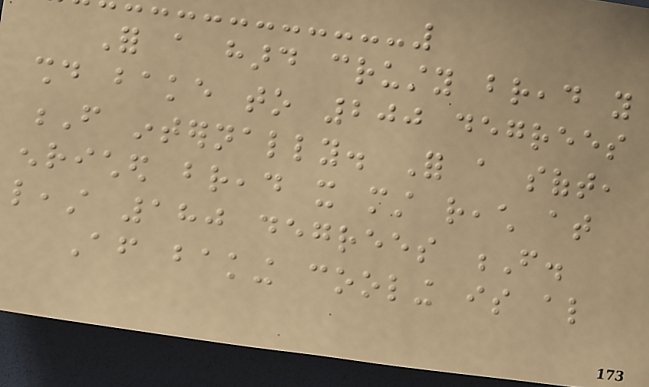For a hard crusty bread you
should bake to 200 degrees
F internally. For a soft,
enriched bread it must reach at
least 180 degrees F.
After baking cooling is also
